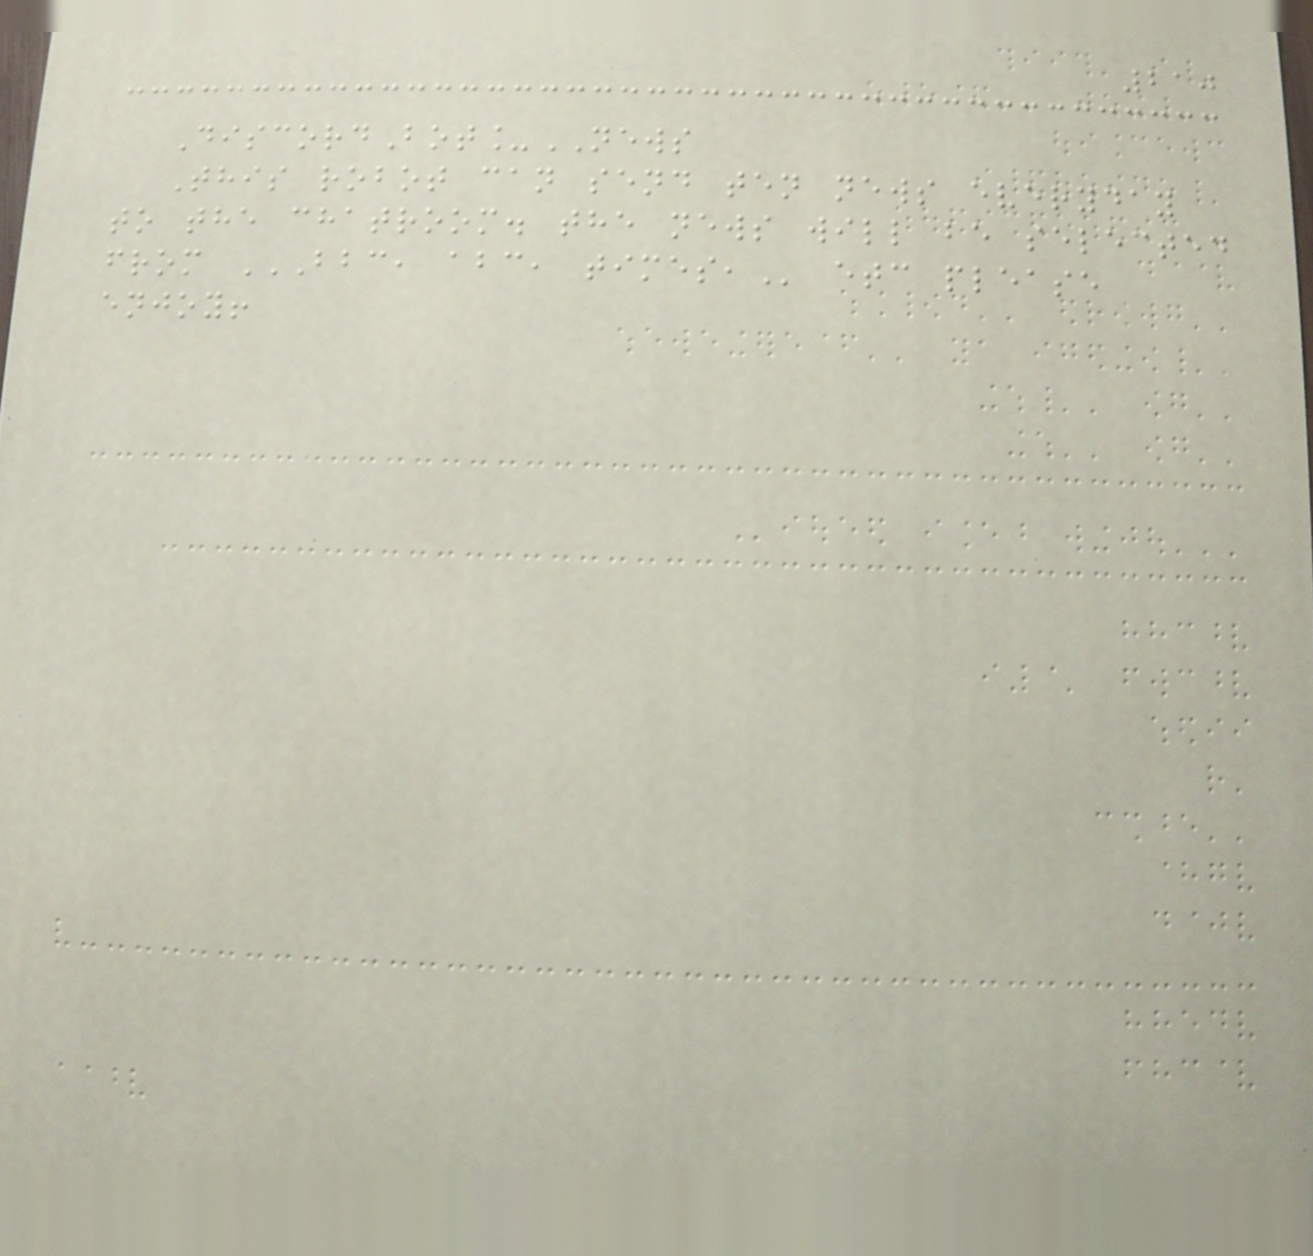210
DiscordBot_NEWS
This robot can send ten news everyday
to the chatroom. the news will be selected
from BBC, ABC, TIMES, etc please
enjoy!
